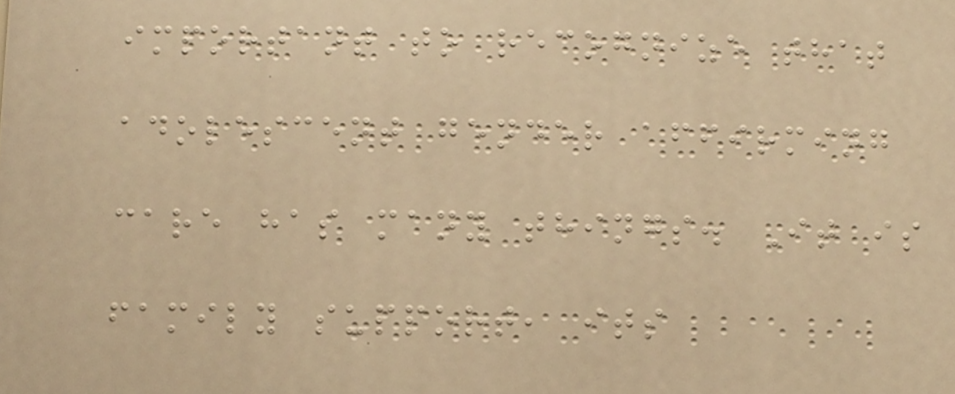important to recognize that
adolescent gender affirming
care has many things. It is
family support, its
